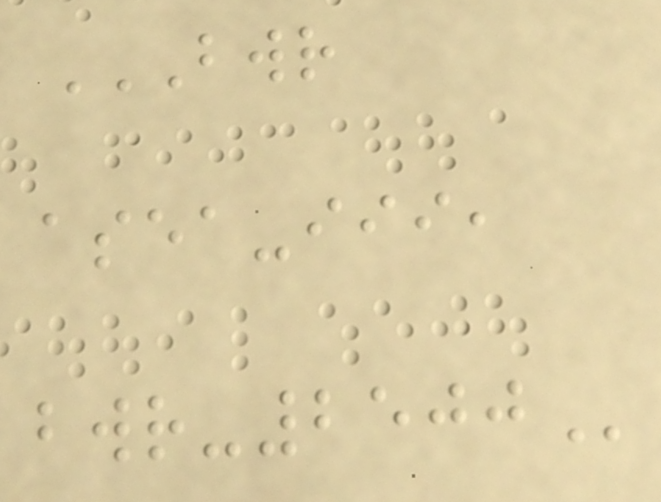BWR
ASEA-III,
BWR-2500
